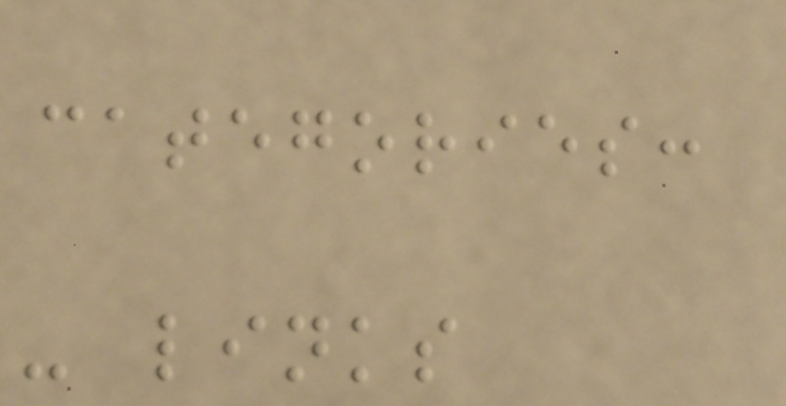categories:
- links
